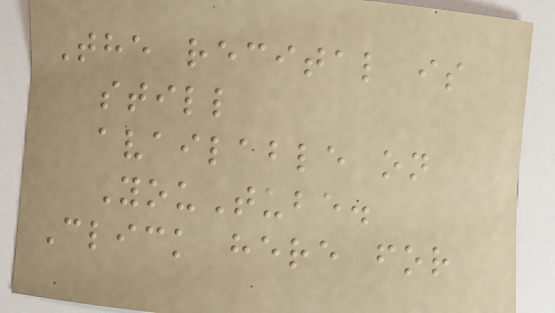The recital is
still
available on
YouTube.
Click here for
